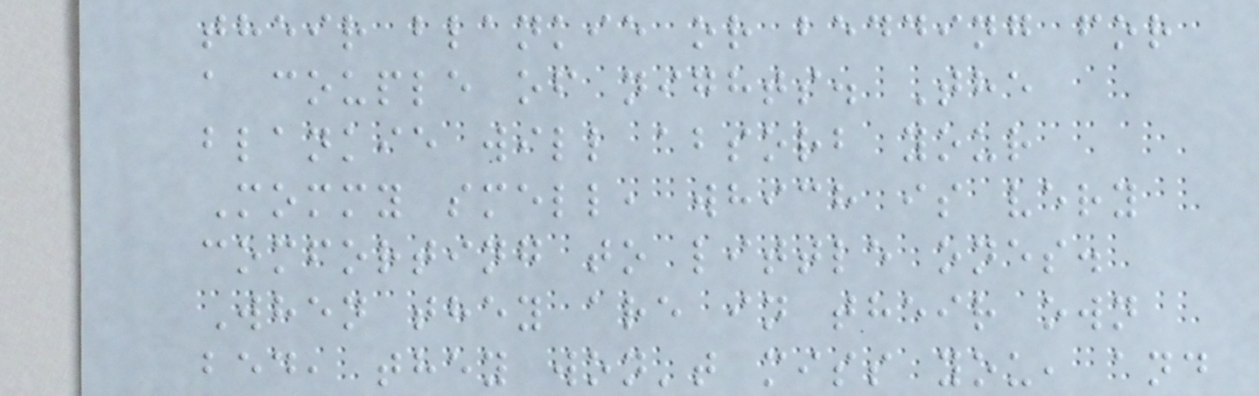their blankie or bedding for
a couple of nights. The
blankie will absorb your
Mommy smell, which is very
comforting to little ones.
When they are in their own
bed, they won't miss you, and
